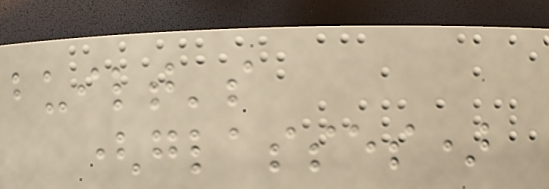built's
(glasses)
